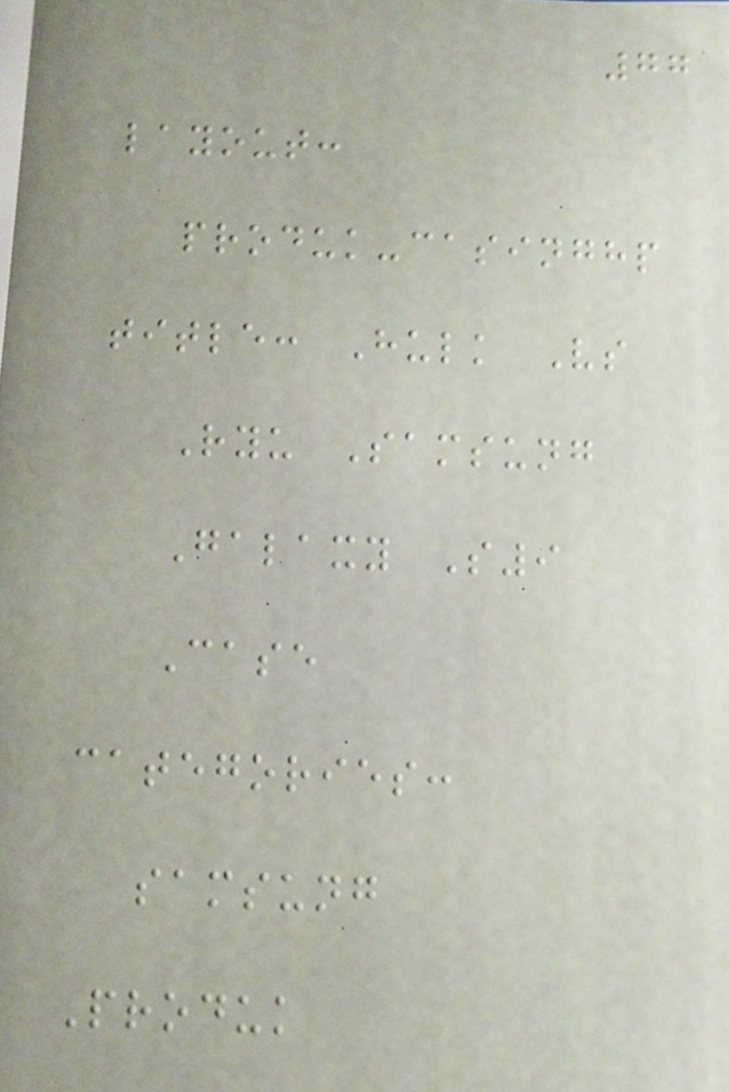77
layout:
produk-casinghp
title: Hulk Vs
Ryu Samsung
Galaxy S9
Case
categories:
samsung
Produk
